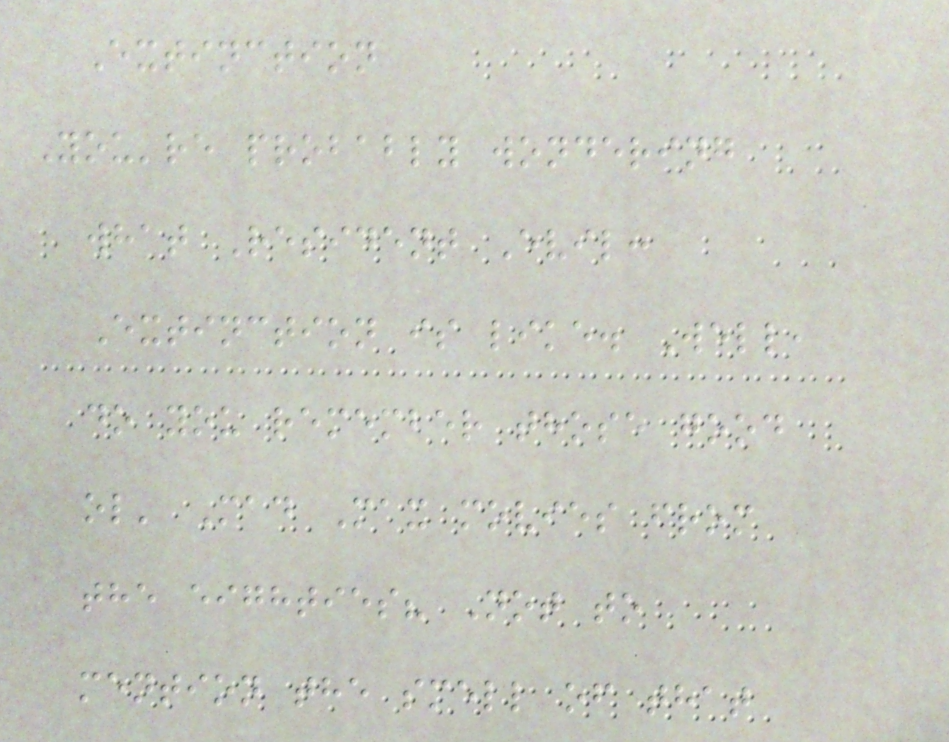Extinction
You're probably wondering
what Resident Evil:
Extinction is like. Well,
do you remember those good
ol' Mad Max movies from
the eighties? Not to
mention the smell of that
